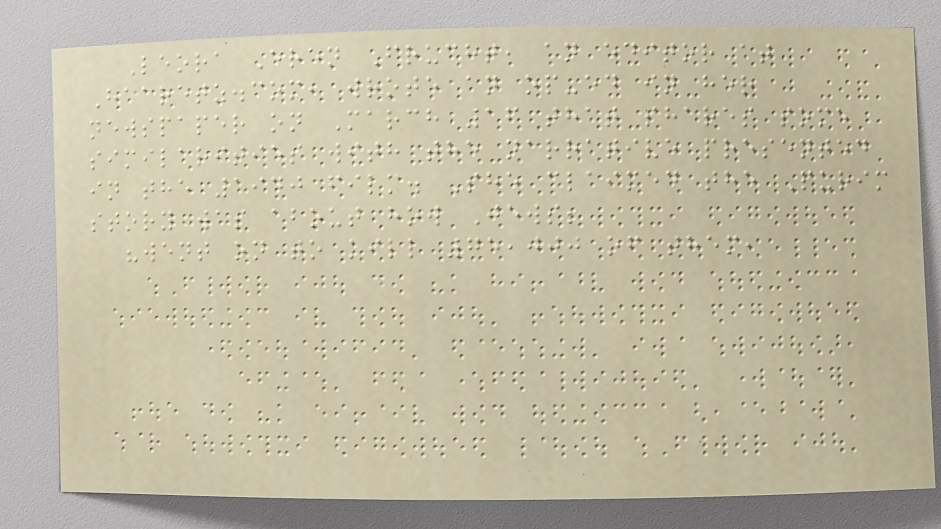Leora Eren Frucht, an editor at
Haaretz.com, wrote an op-ed in her
newspaper on March 16 that shares some
similarities with the narrative presented
in the 1940 film. She claimed the Purim
story was about how Jews;
"went on to kill 75,000 of them,
